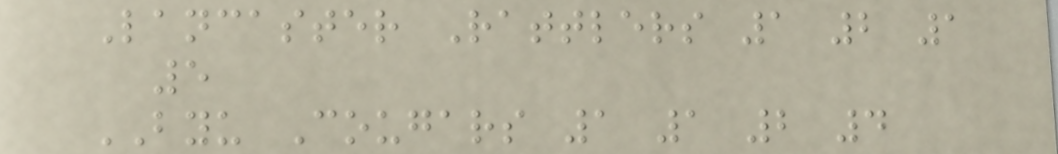Lancaster Rattlers 1 2 1
5
BYU Cougars 1 1 2 4
